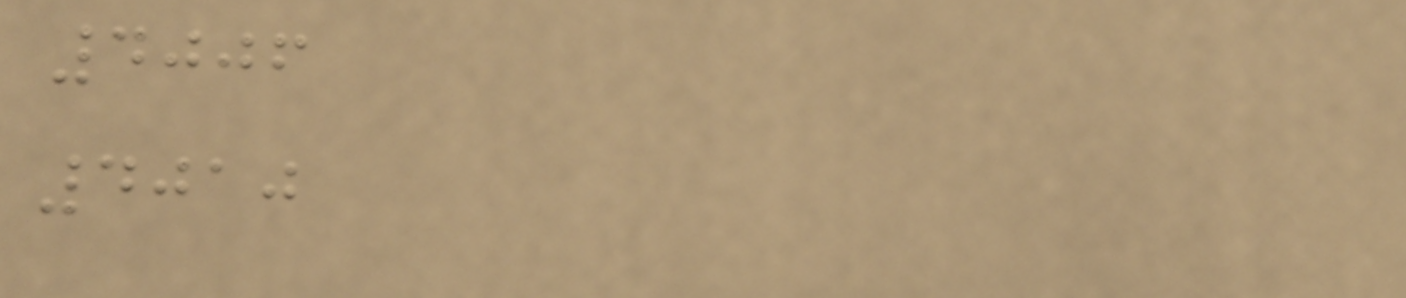4006
4010
